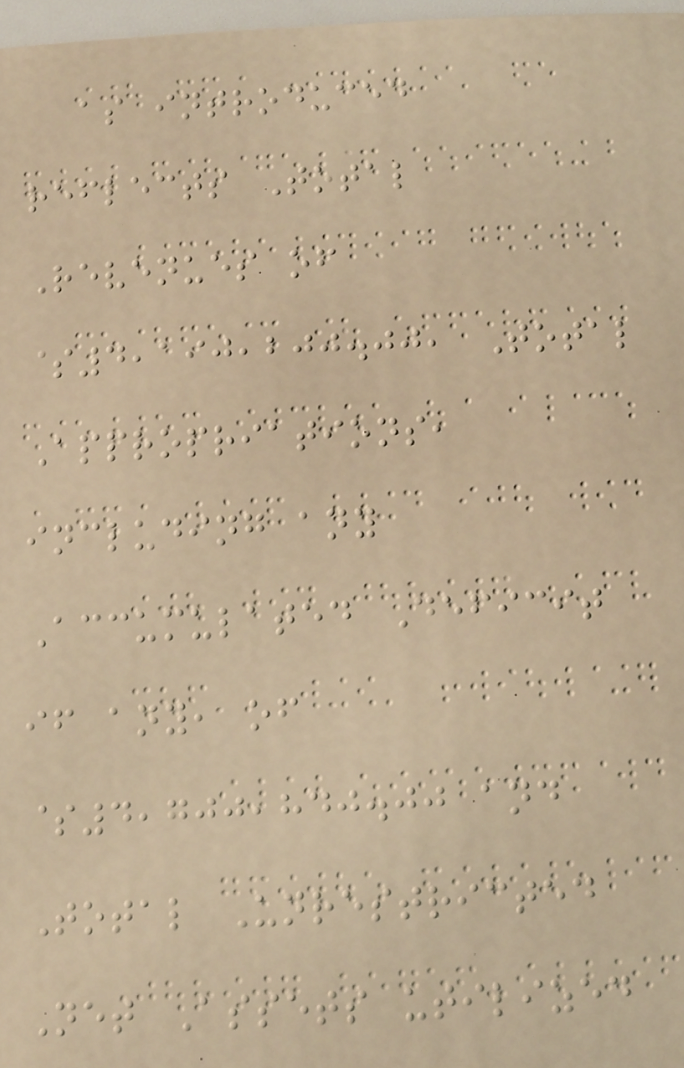as introduced
reflects Total
Revenues of
$4,190,200.00, Total
Appropriations,
including any
Accumulated Deficit
if any, of
$4,700,840.00 and
Total Unrestricted
Net Assets utilized
